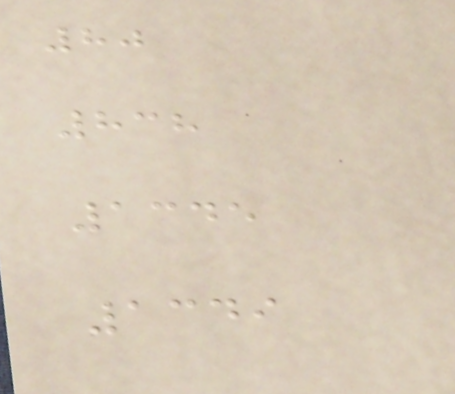80
838
1345
1349
